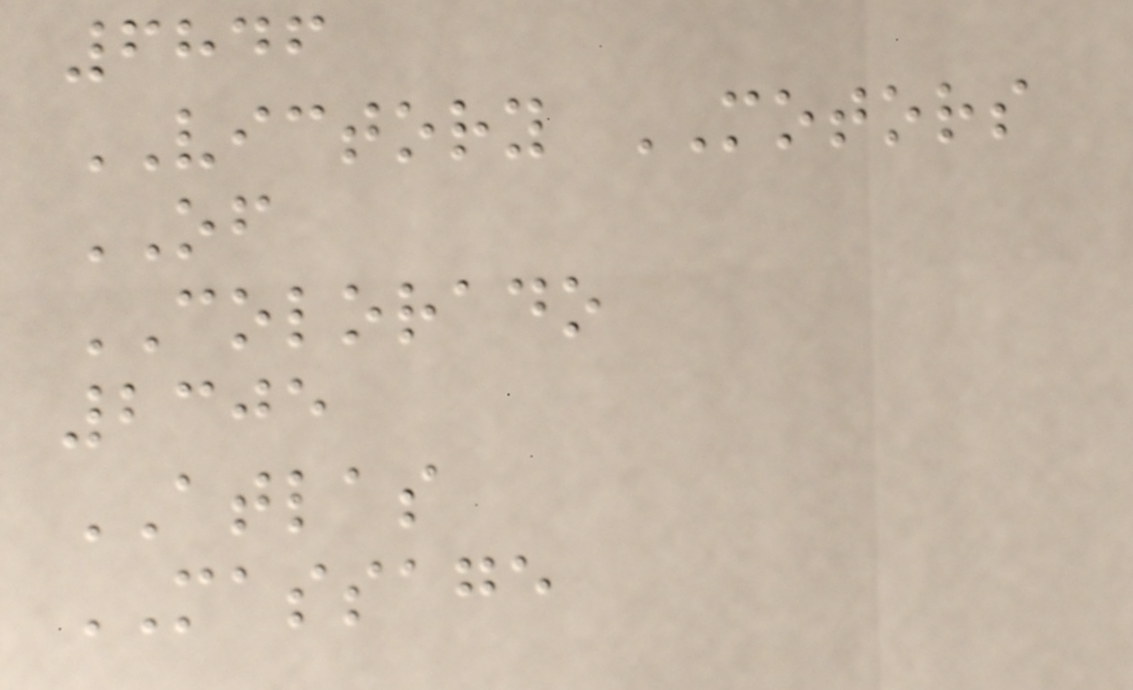6846
VICTORY MOTORS
OF
COLORADO
2305
ATLAS
MASSAGE
